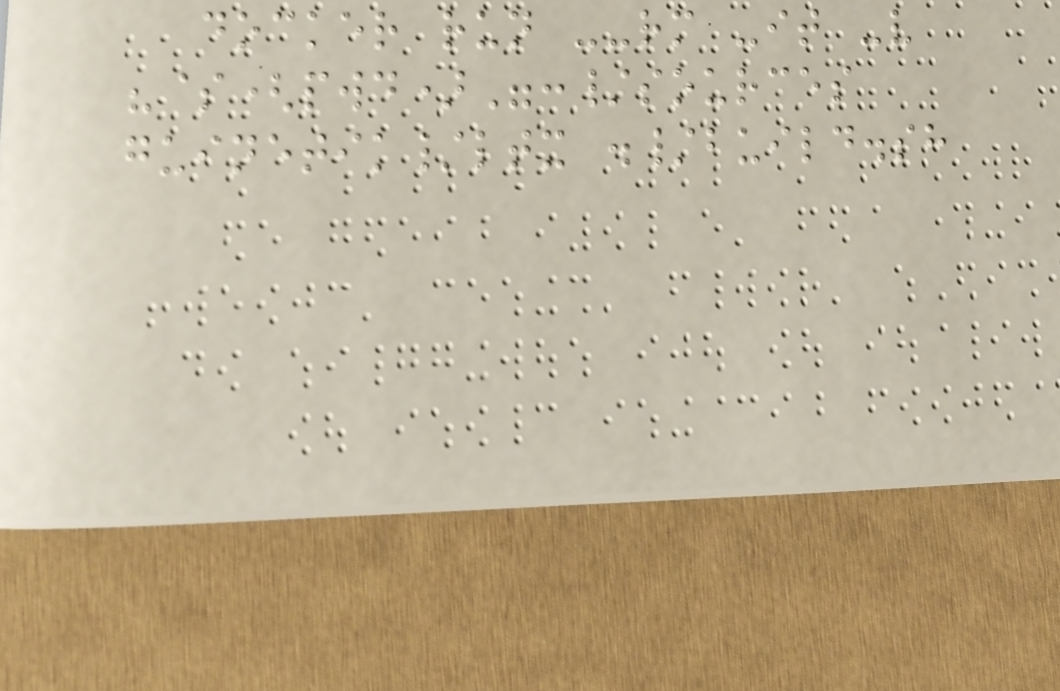docker run --rm -it -v
"$(pwd)":/sources
guinetik/ltx ./build.sh
